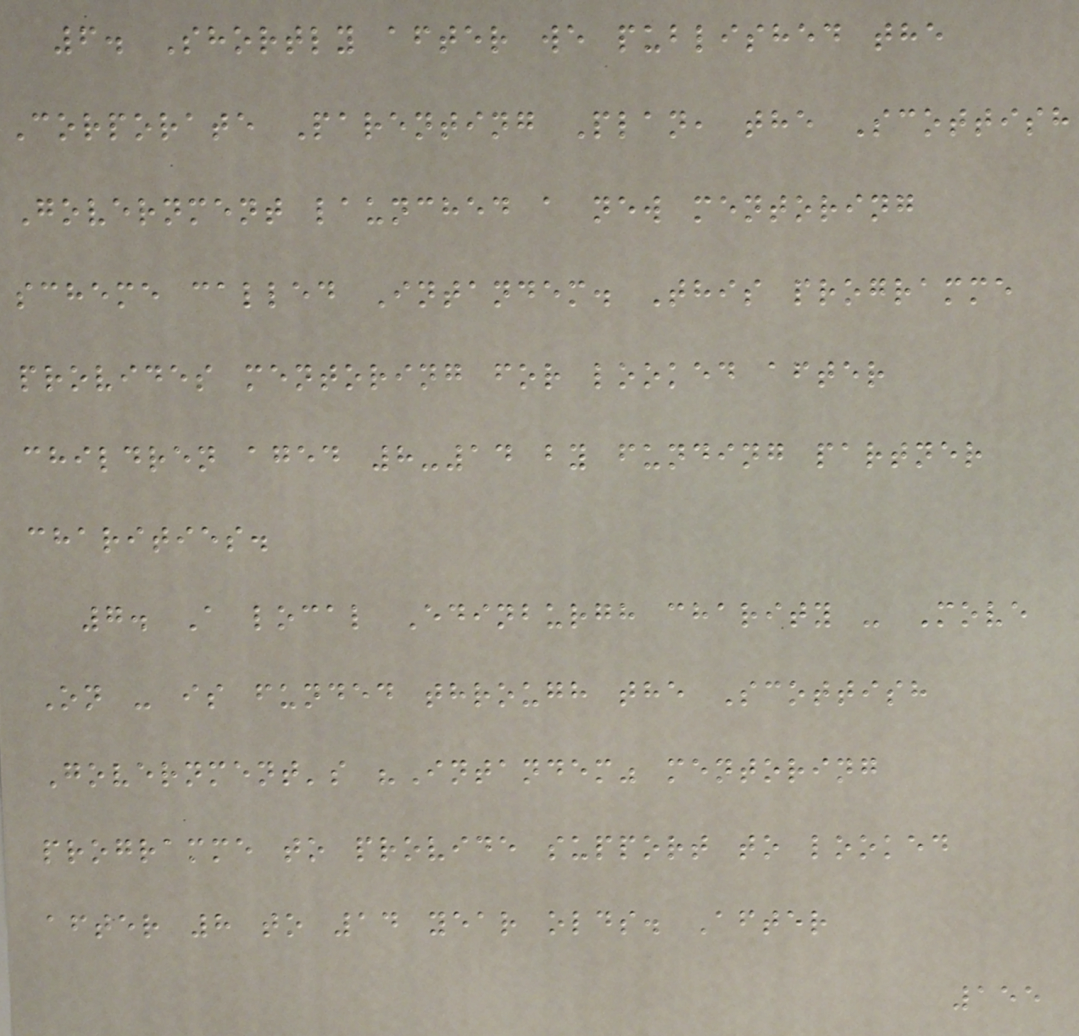6. Shortly after we published the
Corporate Parenting Plan, the Scottish
Government launched a new mentoring
scheme called Intandem. This programme
provides mentoring for looked after
children aged 8-14 by funding partner
charities.
7. A local Edinburgh charity - Move
On - is funded through the Scottish
Government's "Intandem" mentoring
programme to provide support to looked
after 8 to 14 year olds. After
155
